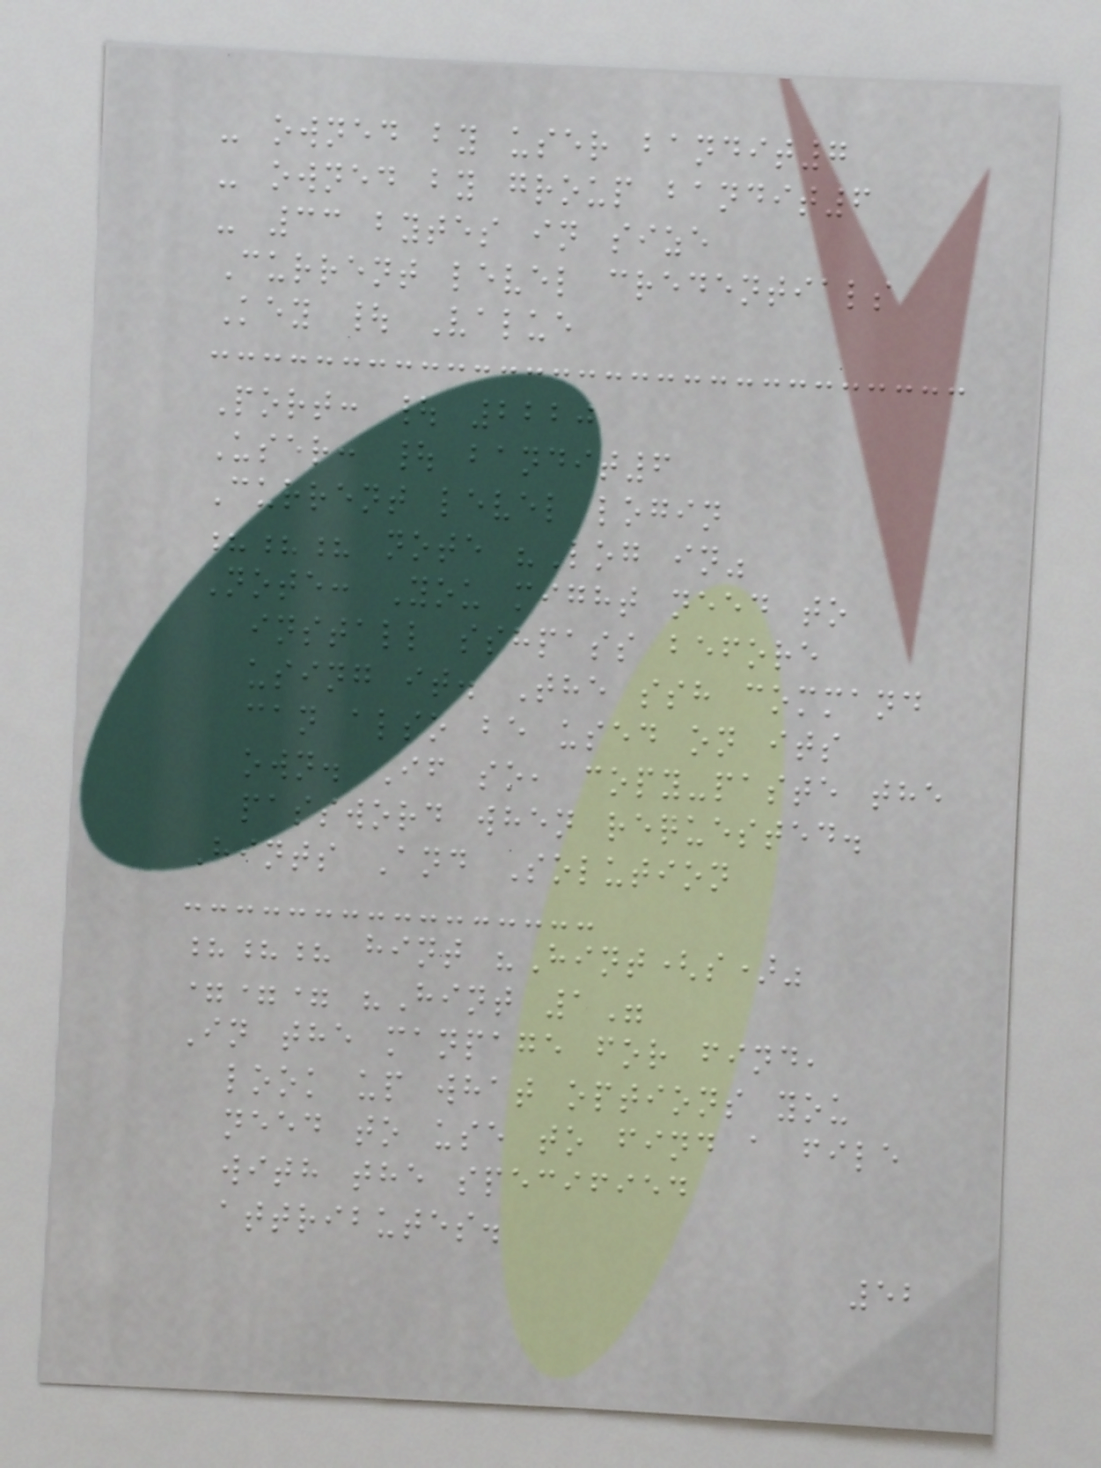- owned by user bandit7
- owned by group bandit6
- 33 bytes in size
Current level credentials
Key | Value
Port: | 2220
User: | bandit6
Current level login
??? note "Log in"
Note: You might need to
install sshpass before
using it. The ssh command
can also be used on its
own. If so, copy-paste the
password when requested.
Hints And Solution
??? hint "Hint(s)"
=== "Hint 1"
In the manpage for find,
look up what options you
need to use to find a file
with the specified
attributes.
52
